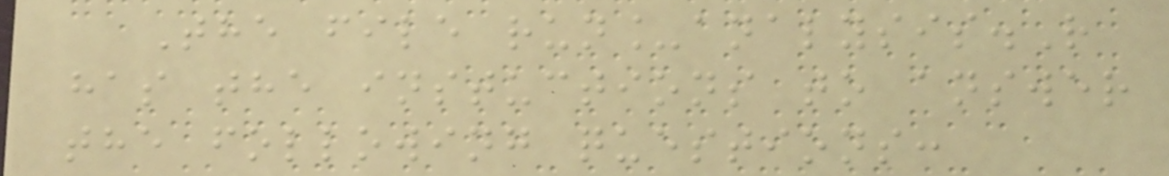The file run_analysis.R
has the instuctions to answer
the following questions:
